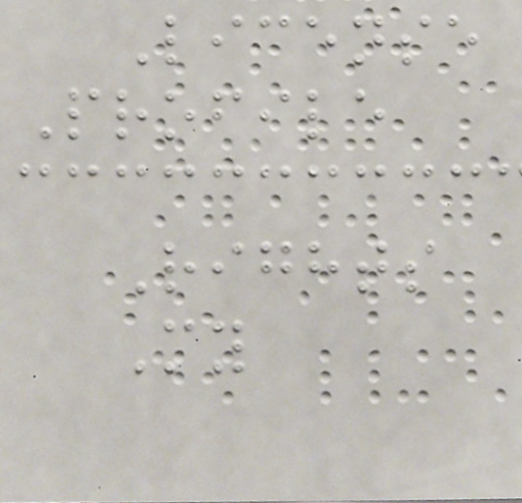License
Profile
Rights
My
